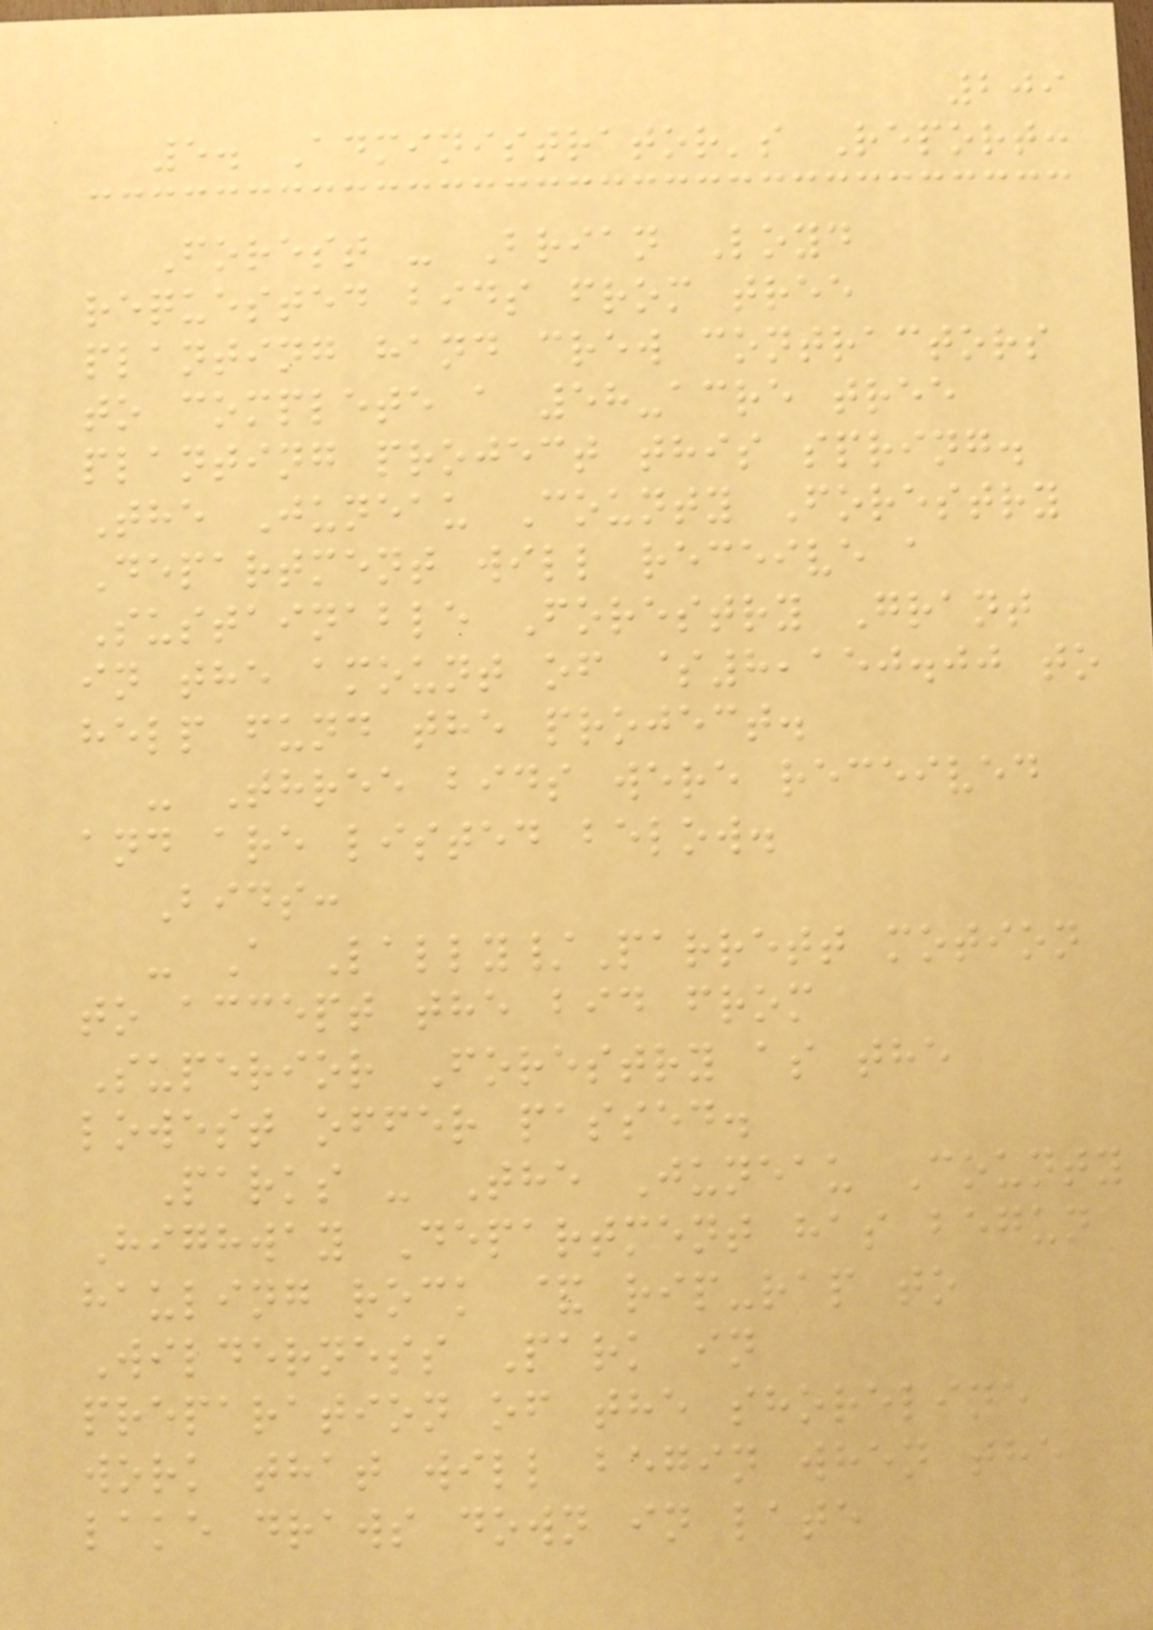209
5. Administrator's Report:
Forest - Brian Loyd
requested bids from tree
planting hand crew contractors
to complete a 58-acre tree
planting project this spring.
The Juneau County Forestry
Department will receive a
Sustainable Forestry Grant
in the amount of $8,150.00 to
help fund the project.
- Three bids were received
and are listed below.
Bids:
- A Lally/Parrett motion
to accept the bid from
Superior Forestry as the
lowest offer passed.
Parks - The Juneau County
Highway Department has begun
hauling rock & rip-rap to
Wilderness Park in
preparation of the shoreline
work that will begin when the
lake draws down in late
